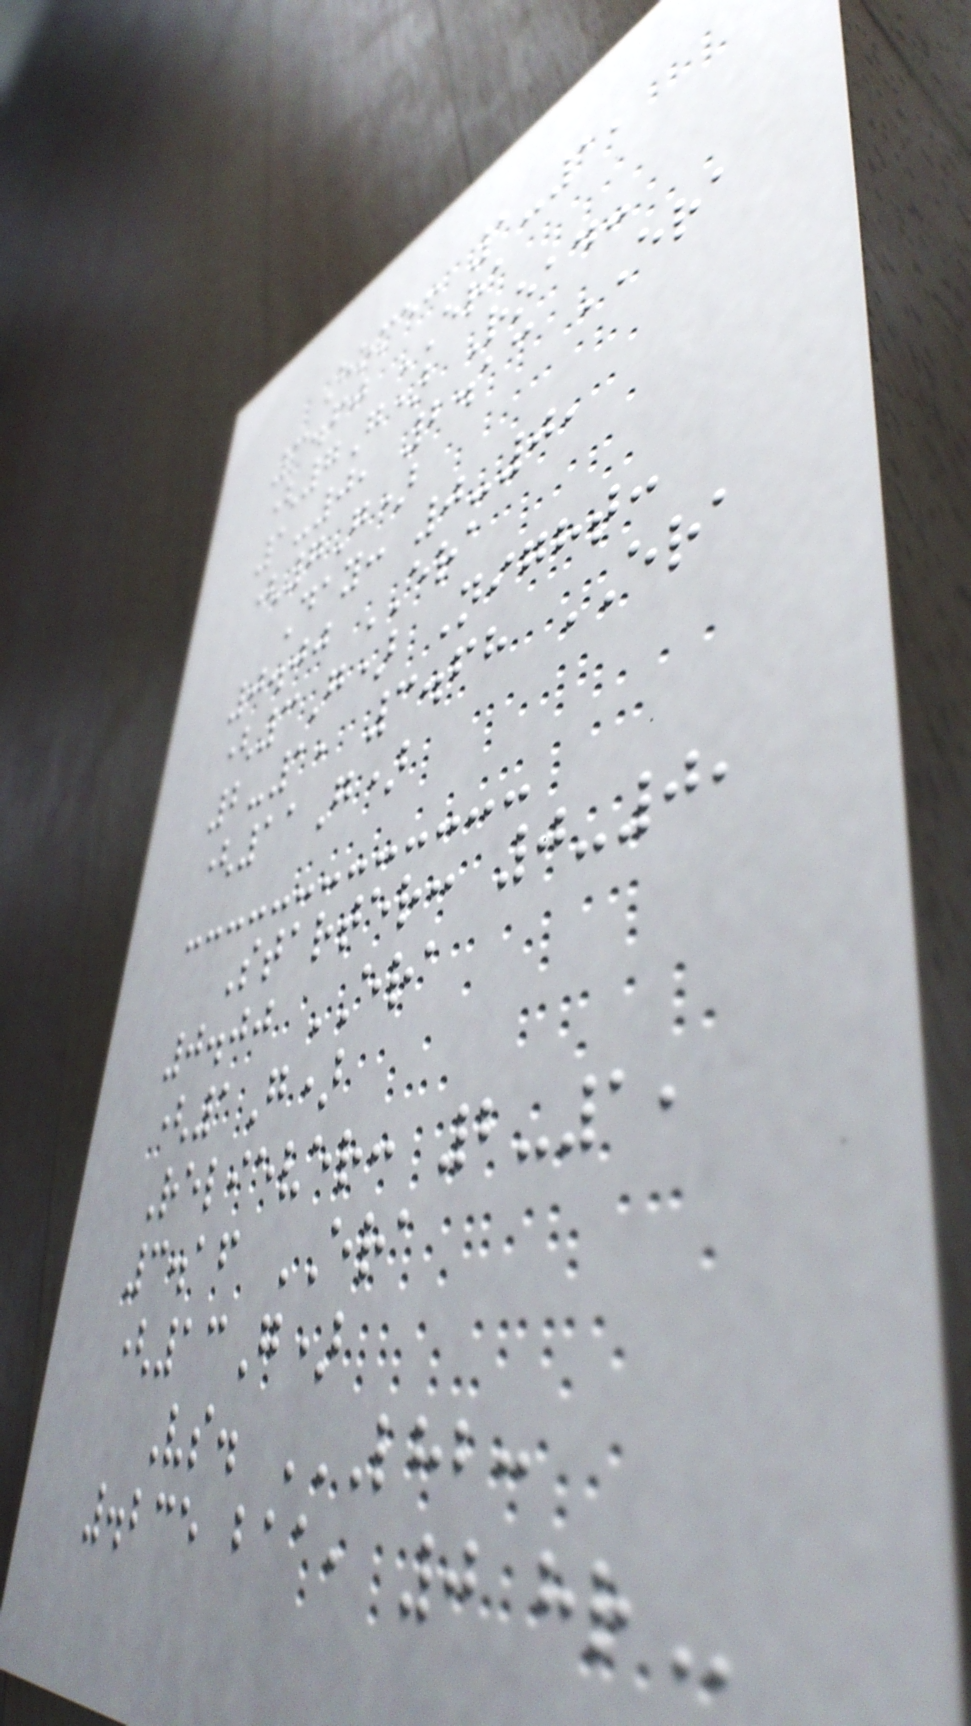Home: 1-1,
3.60 ERA
(7G) Road:
1-0, 2.13 ERA
(7G)
Day: 0-0,
0.00 ERA
(3G) Night:
2-1, 3.68 ERA
(11G)
Starter: 0-0,
0.00 ERA
(1G)
Reliever: 2-1,
3.16 ERA
(13G)
Vs. LHB:
.235 BAA, 0 HR
